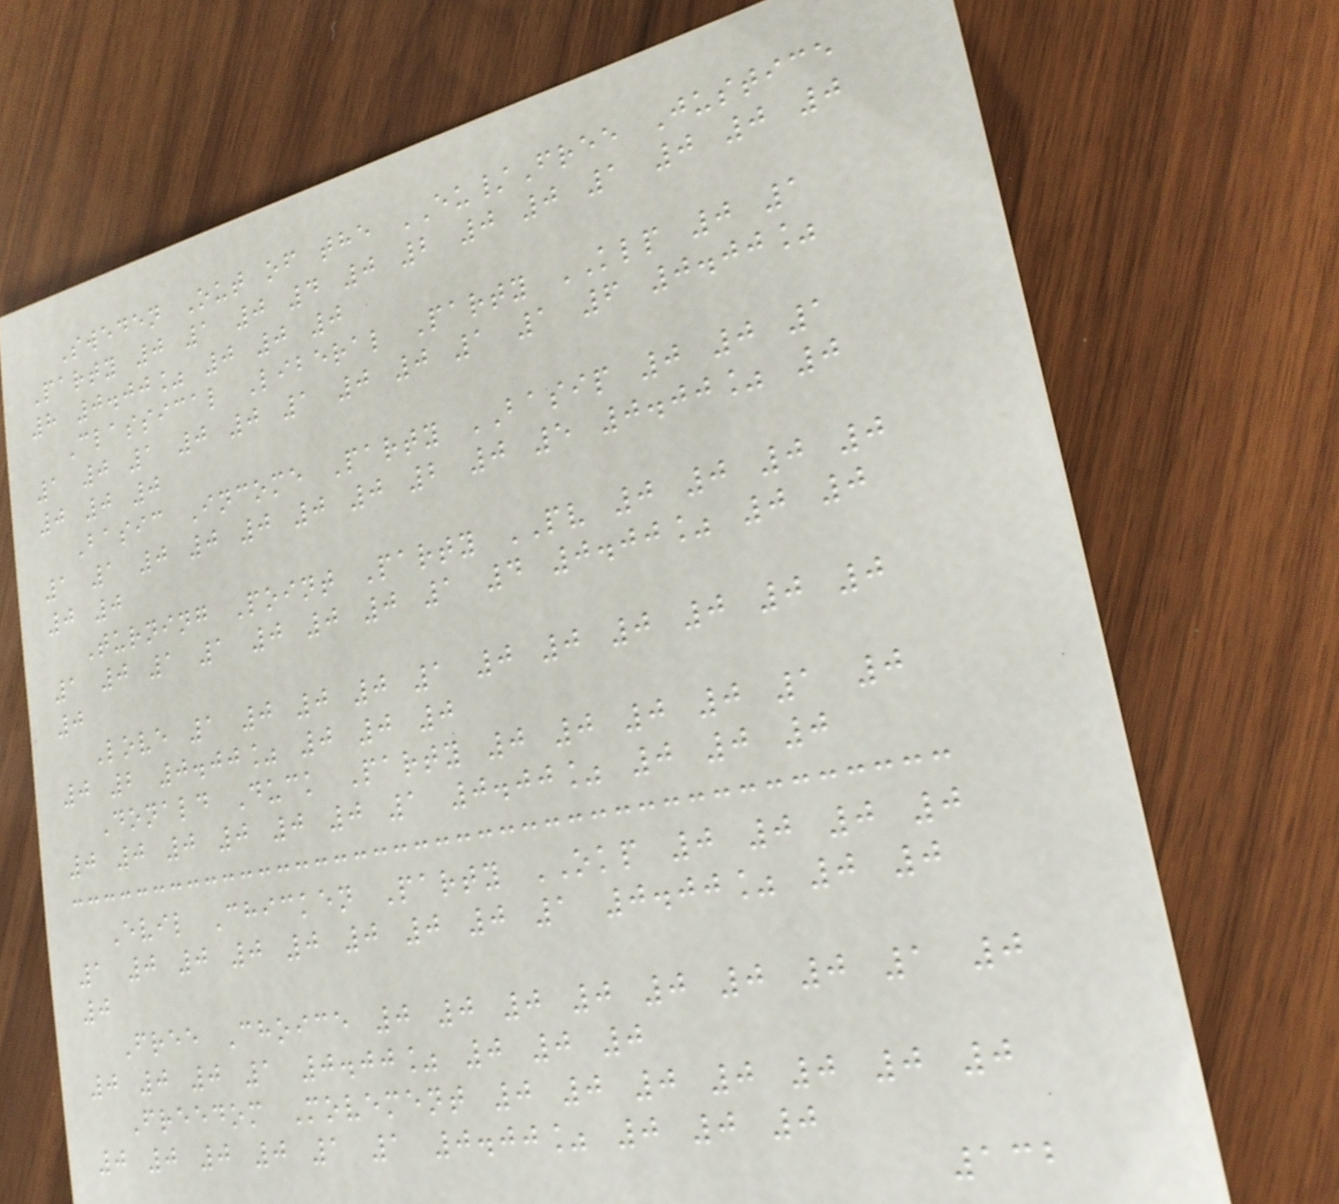Sweden Out of the EU/Free Justice
Party 0 1 0 4 0 2 0 0 1 0 0 0
8 0.00% 0 0 0
Classical Liberal Party KLP 0 1
1 0 1 0 0 1 0 0 1 1 6 0.00%
0 0 0
Basic Income Party BASIP 0 0 1
1 1 0 0 0 0 0 2 0 5 0.00% 0
0 0
Turning Point Party PV 0 0 0 0
1 0 1 1 0 0 0 1 4 0.00% 0 0
0
Love 1 0 0 0 1 0 0 0 0 0 0
0 2 0.00% 0 0 0
Donald Duck Party 0 0 0 0 1 0
0 0 0 0 0 0 1 0.00% 0 0 0
Evil Chicken Party OKP 0 0 0 0
1 0 0 0 0 0 0 0 1 0.00% 0 0
0
Free Choice 0 0 0 0 0 0 0 1 0
0 0 0 1 0.00% 0 0 0
Freedom Movement 0 0 0 0 0 0 0
0 0 0 0 1 1 0.00% 0 0 0
132
